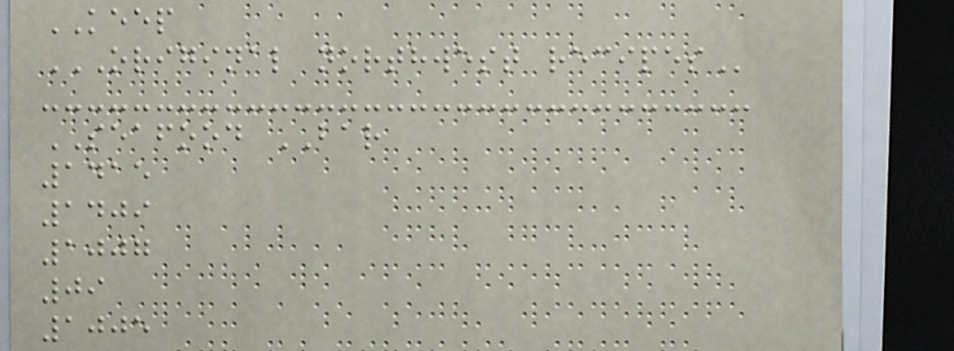KEEP
ORIGINAL NORTHWEST RECIPES
SEAFOOD BAR
1415
1409
1007
09
1005
